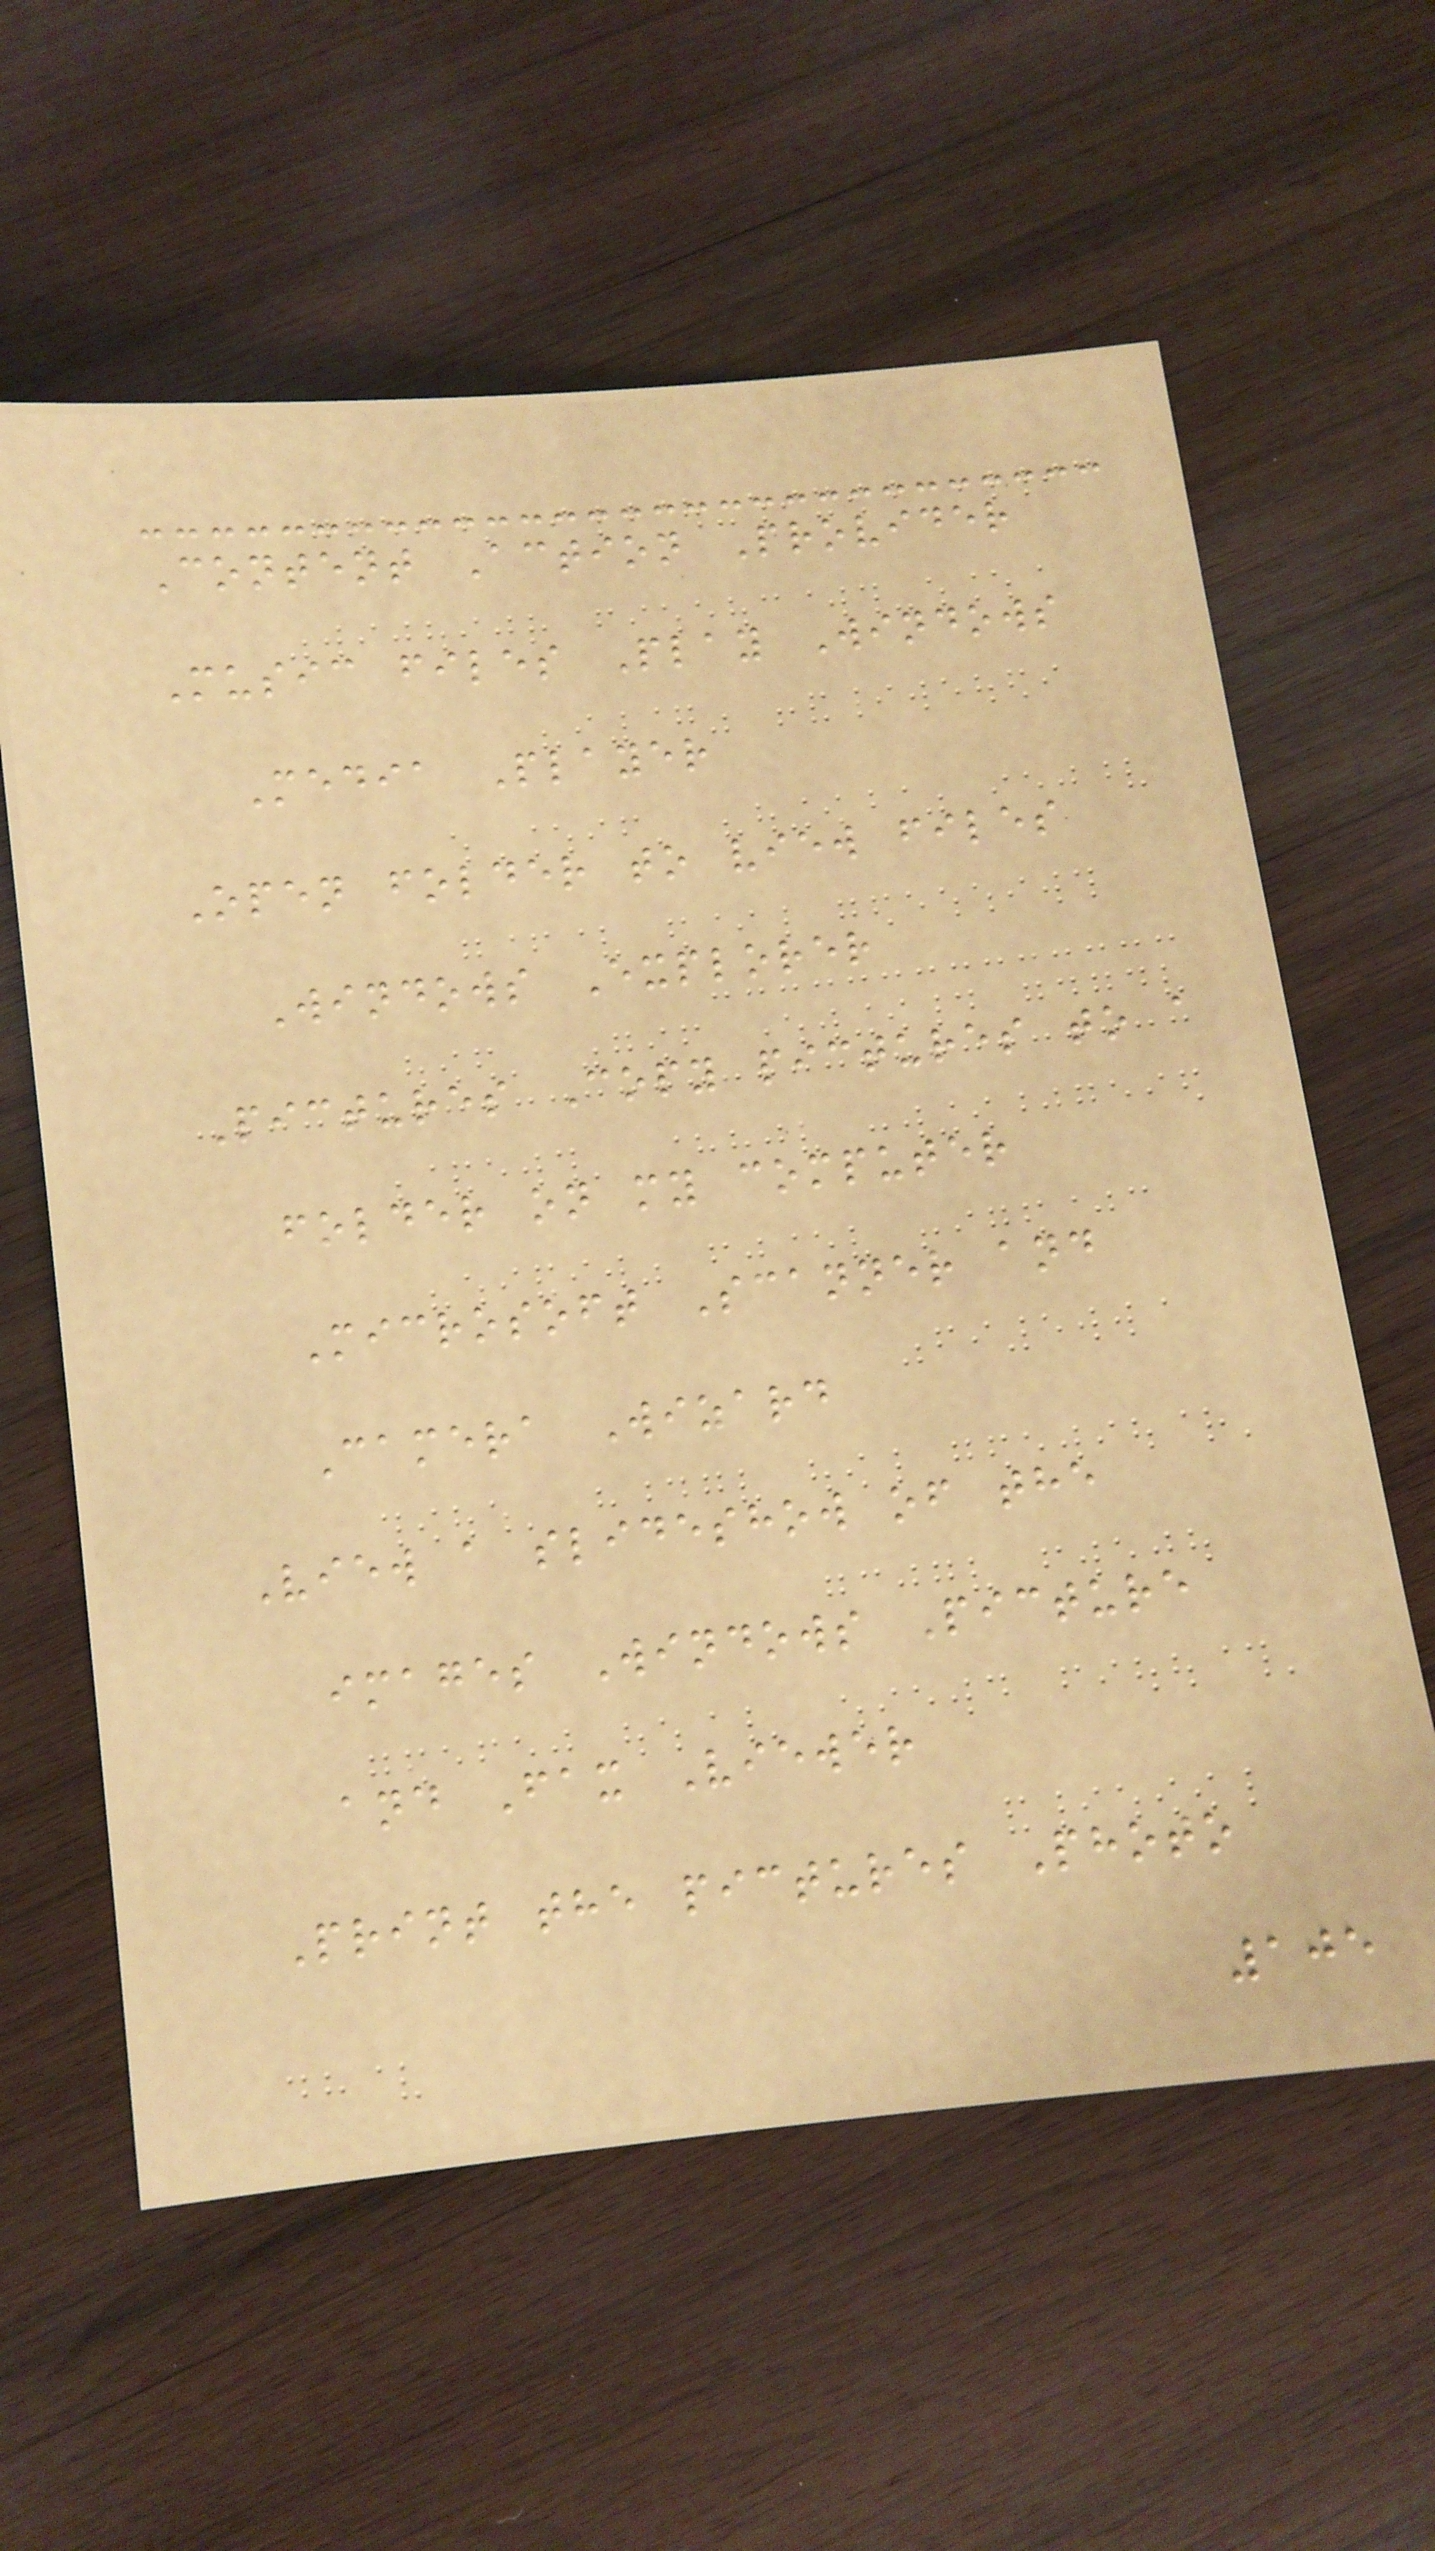Content Action Provider
Music files Play Windows
Media Player
Open folder to view files
Windows Explorer
Pictures Copy pictures to a
folder on my computer
Microsoft Scanner and
Camera Wizard
View a slideshow of the
images Windows Picture
and Fax Viewer
Print the pictures Photo
105
